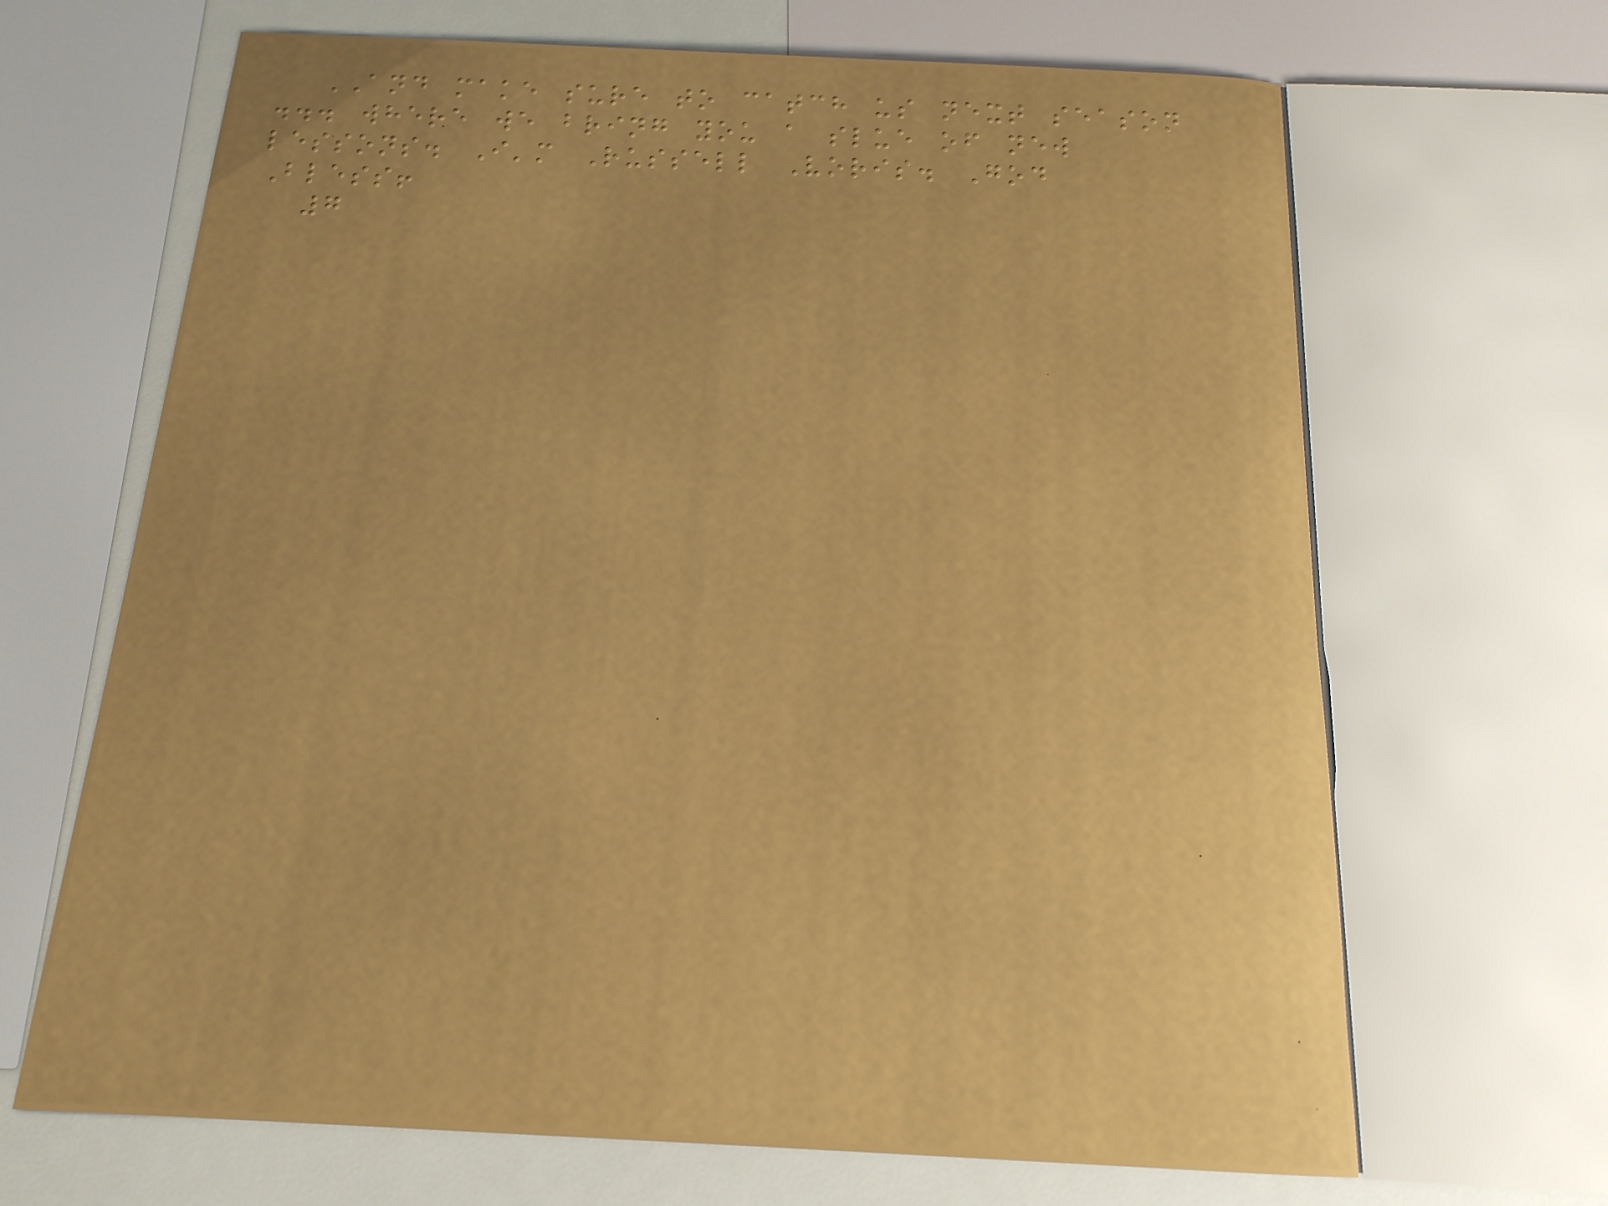AND make sure to catch us next season
... where we bring you a slue of new
lessons. I'm Russell Voris. God
Bless!
7
